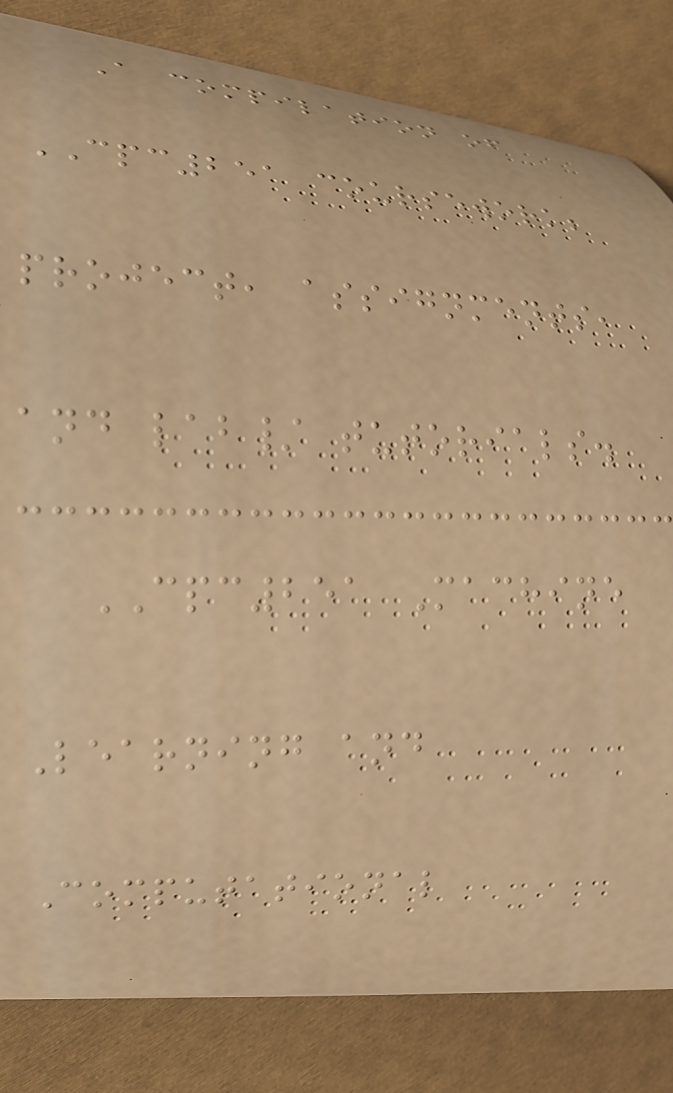A compilation of
CPC251 coursework;
project, assignments,
and lab/ tutorials.
CPC251 Machine
Learning and
Computational
